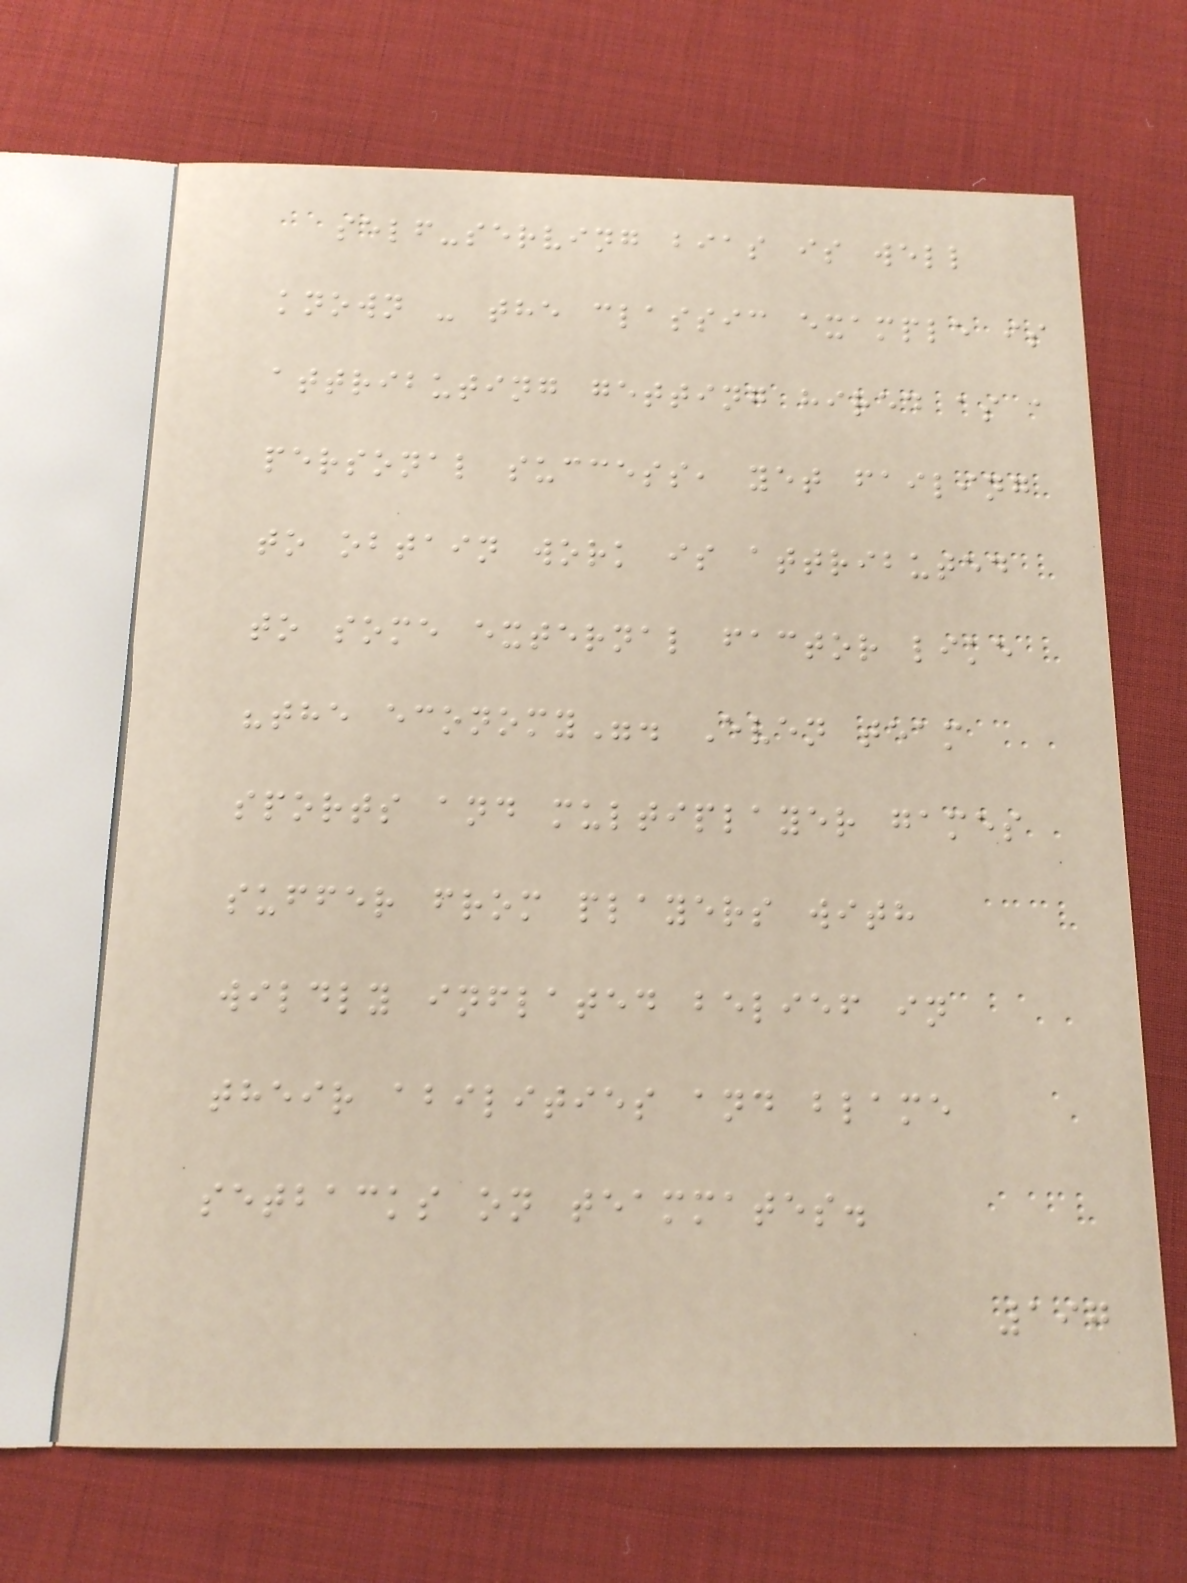self-serving bias is well
known - the classic example is
attributing getting hired as a
personal success, yet failing
to obtain work is attributed
to some external factor like
"the economy". Even team
sports and multiplayer games
suffer from players with
wildly inflated belief in
their abilities and blame
setbacks on teammates.
197
